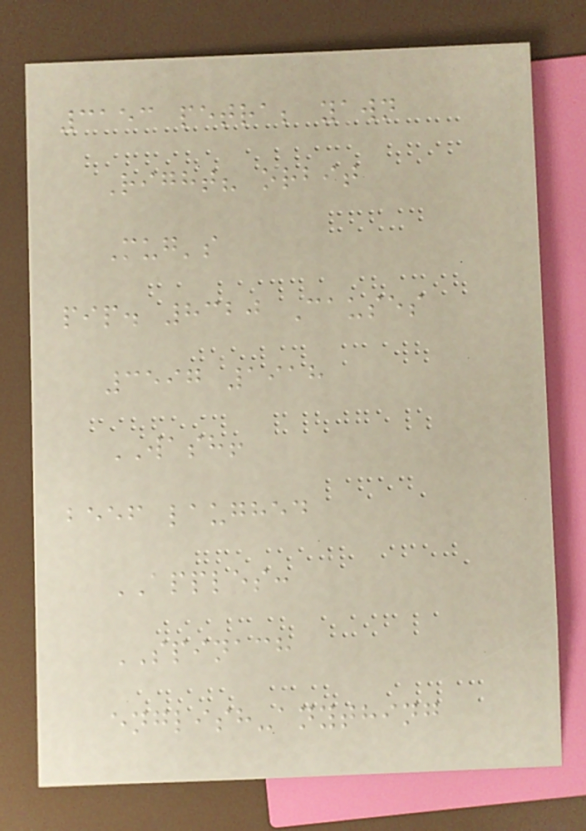3153 petra; yawn
Right? orbit
Mug's
pip. 8320 Causes
3597 1918
WASH!
beef laughed
APPLES:
SPINACH
english-anything
